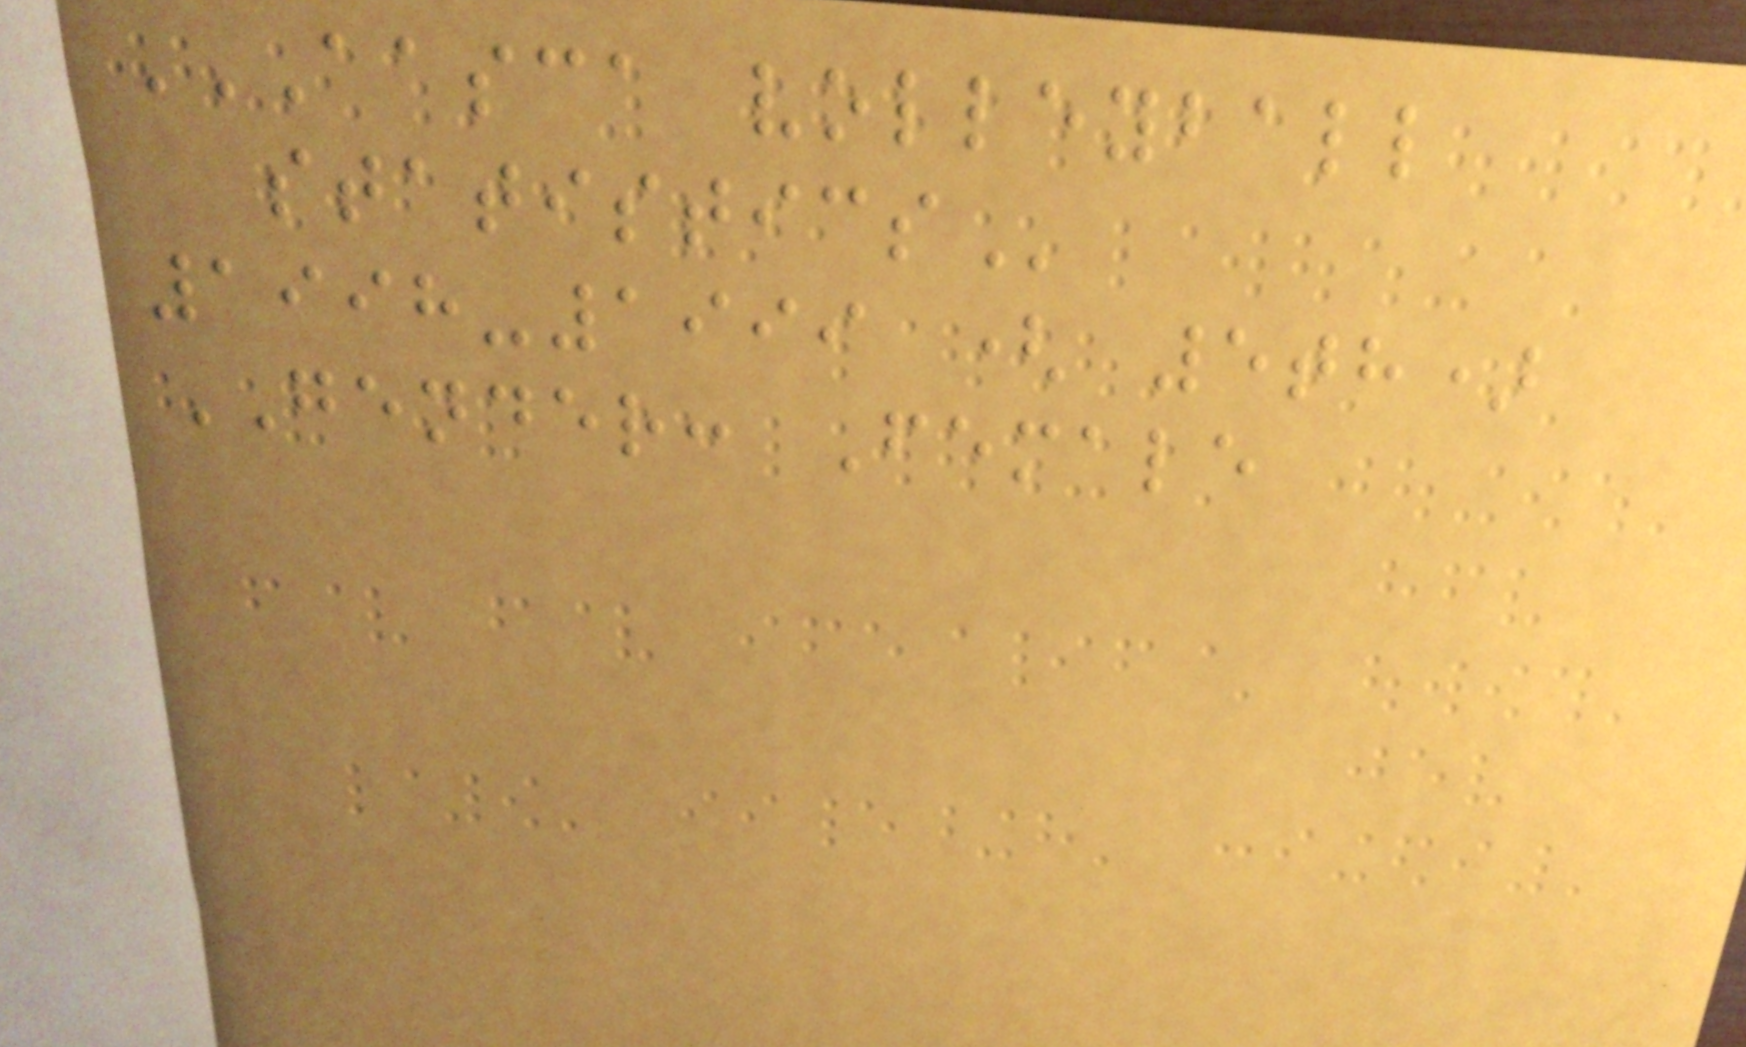AASCA VOLLEYBALL
STATISTICS
1998-1999 ( 5th)
GENDER: Female
